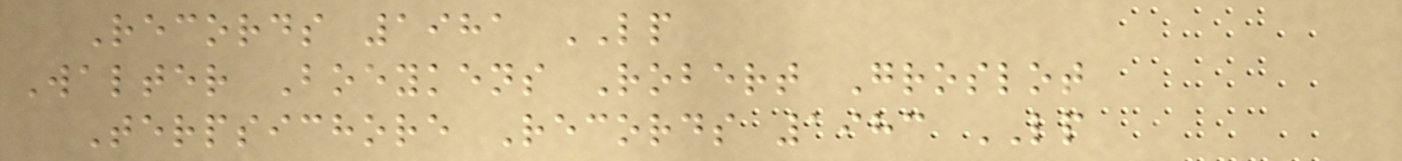Records 1981 LP
Walter Boeykens Robert Groslot
Terpsichore Records 1983 LP
